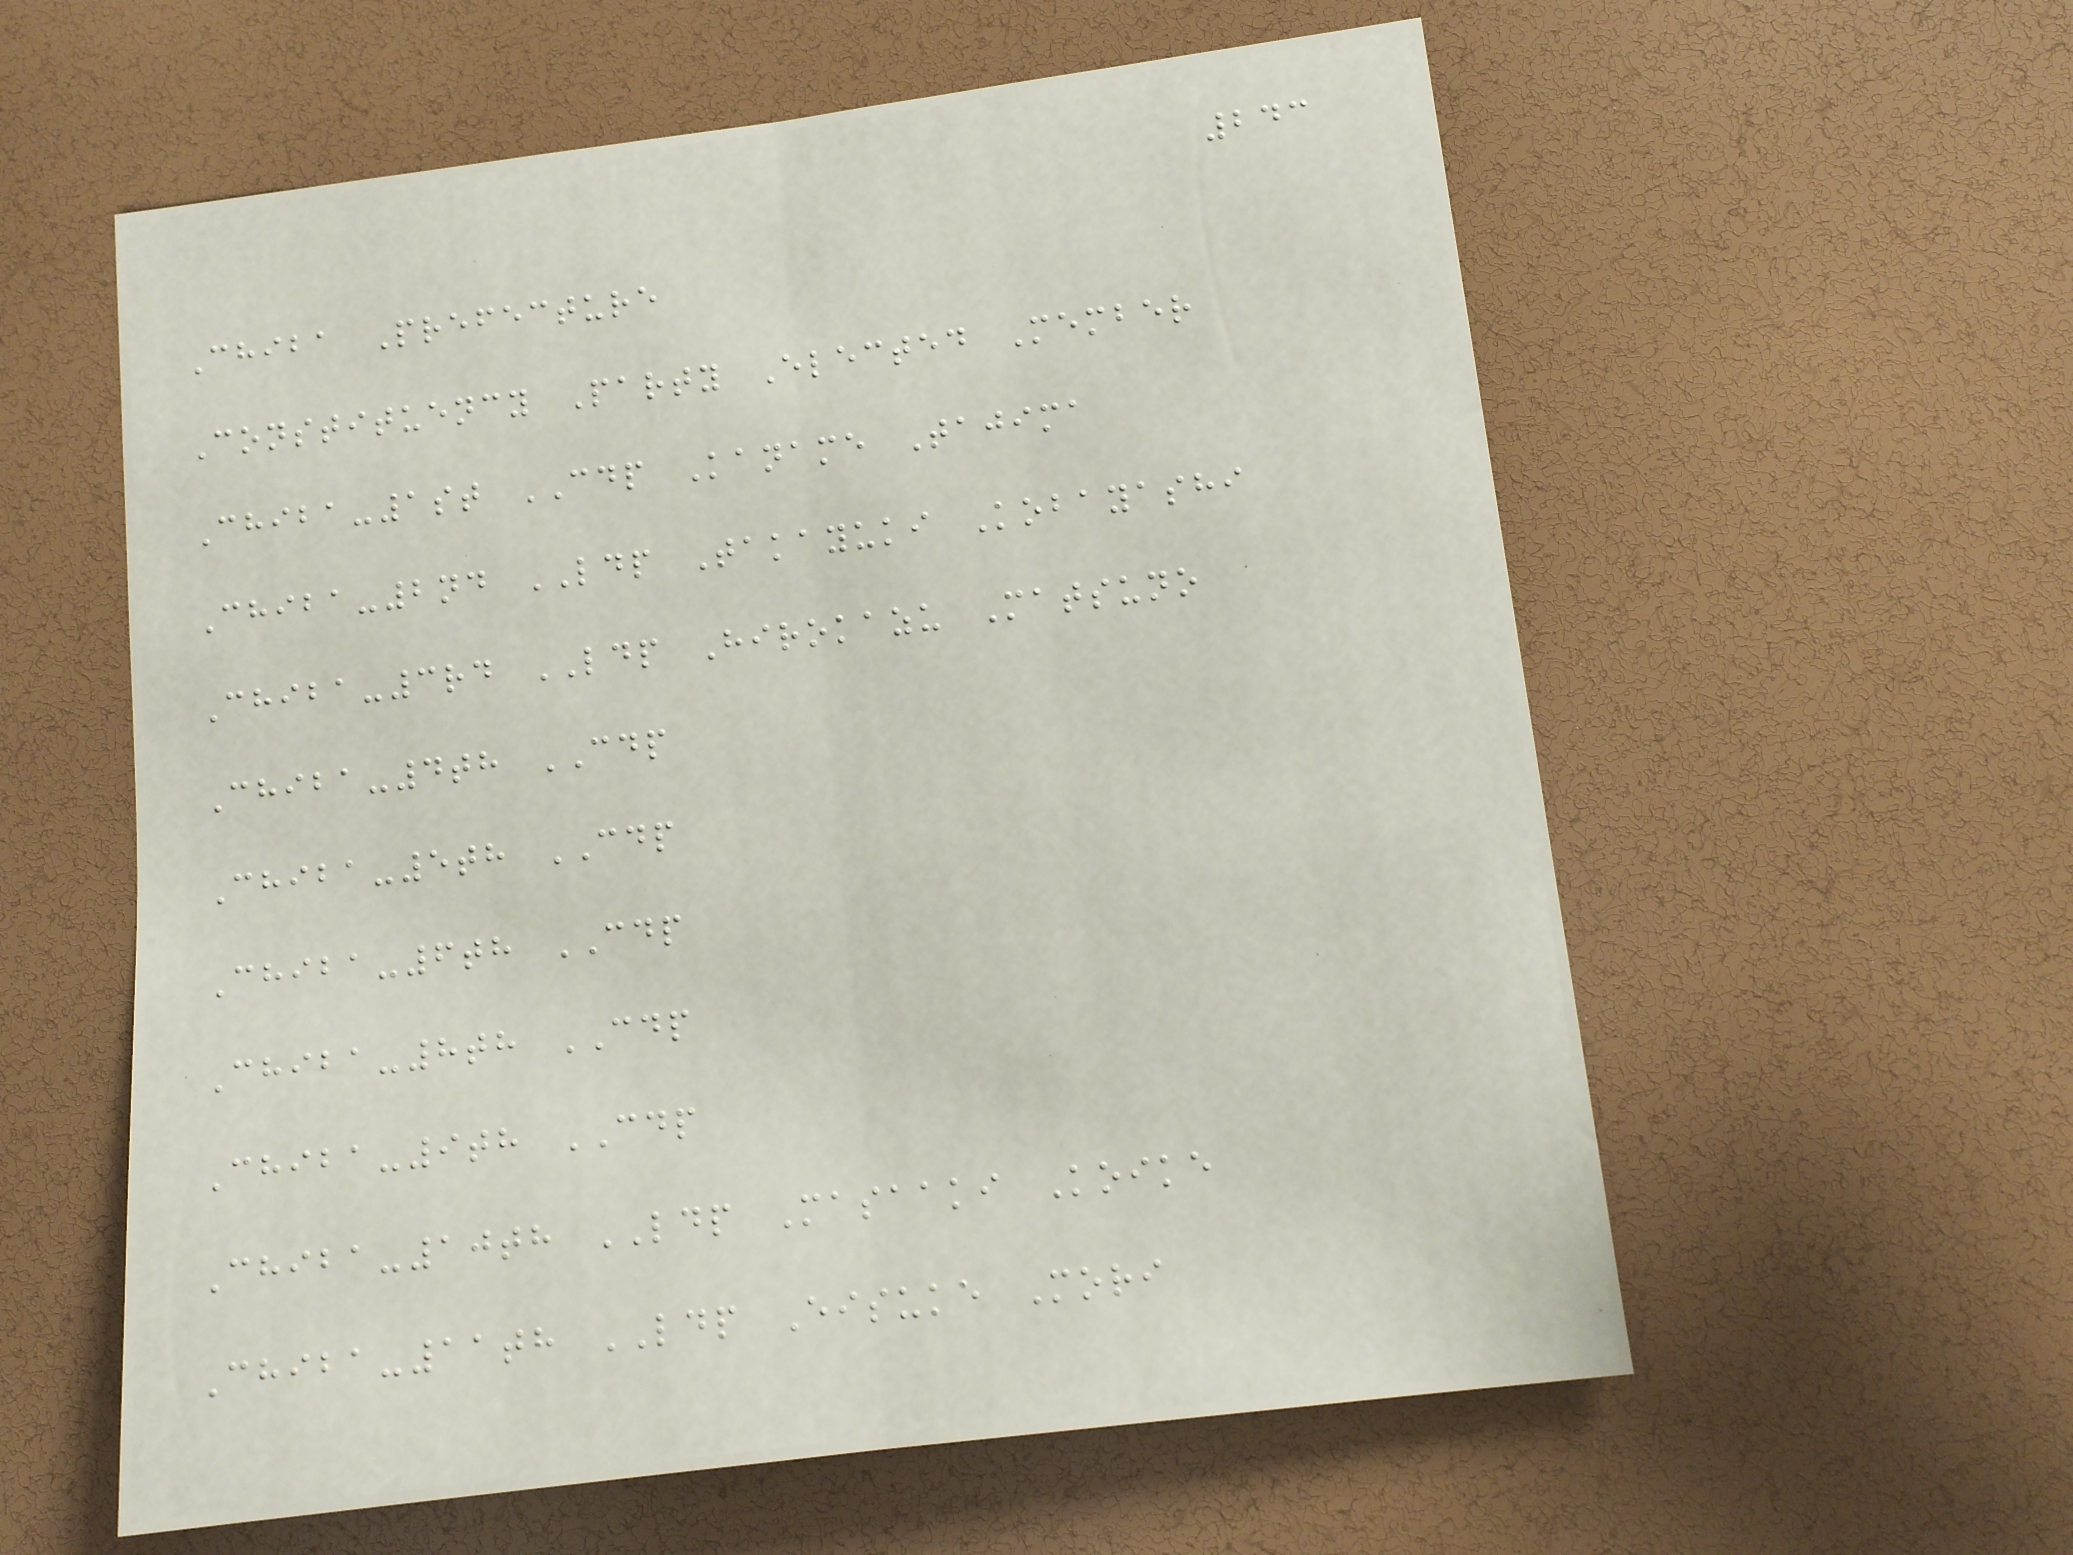243
Chiba Prefecture
Constituency Party Elected Member
Chiba-1st CDP Kaname Tajima
Chiba-2nd LDP Takayuki Kobayashi
Chiba-3rd LDP Hirokazu Matsuno
Chiba-4th CDP
Chiba-5th CDP
Chiba-6th CDP
Chiba-8th CDP
Chiba-9th CDP
Chiba-10th LDP Masaaki Koike
Chiba-11th LDP Eisuke Mori
